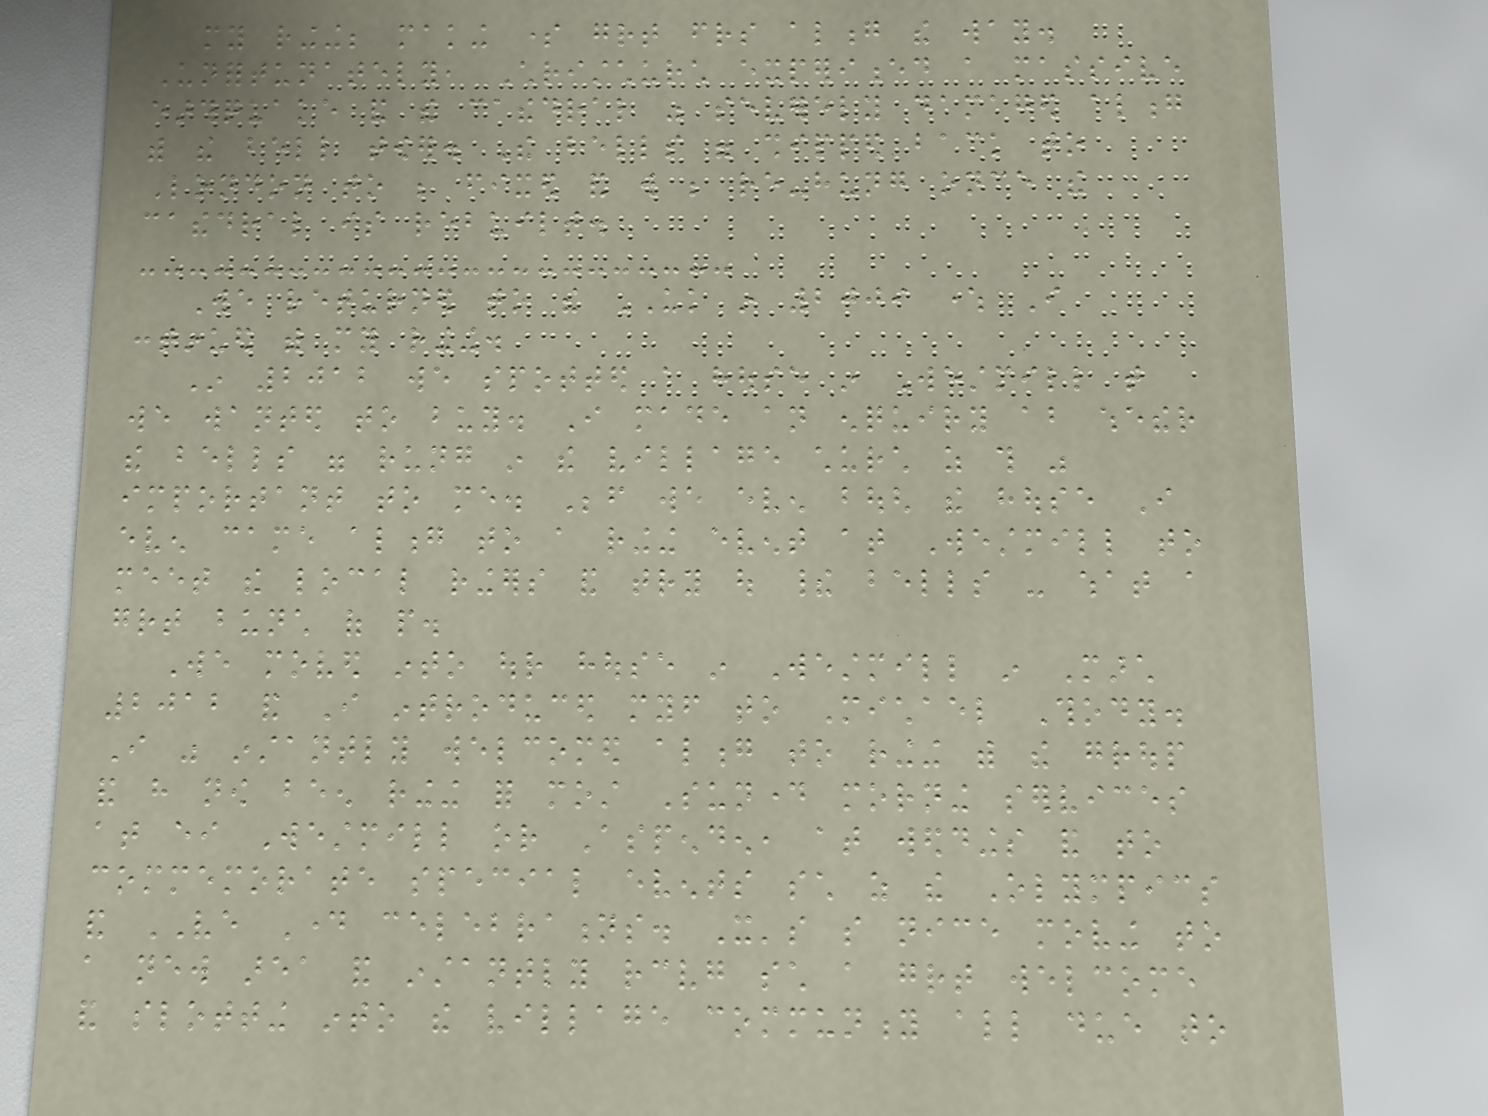my ringing; making some great friends along the way.
Unfortunately, Christchurch experienced a massive
earthquake and the cathedral was severely damaged along
with the bell tower. The bells were shipped back to
London to be fixed and will be re-hung once the
cathedral is rebuilt.
We returned to the UK in 2009 where I
continued with my ringing.
In 2012 we spotted a house in Westmill that
we wanted to buy. I made an enquiry about whether
the bells were rung in the village church as this was
important to me. Before we even bough the house I
even came along to a ringing event at Westmill to
meet the local ringers and try out their bells - what a
great bunch of people.
We moved into our house in Westmill in March
2012 and I introduced myself to Michael Thody.
I was instantly welcomed along to ringing with the group
and have now been ringing for most Sunday morning services
at either Westmill or Aspenden, at weddings and to
commemorate special events such as the Olympics
and VE Day celebrations. It's so nice moving to
a new area and instantly receiving such a great welcome
and slotting into the village community all due to
